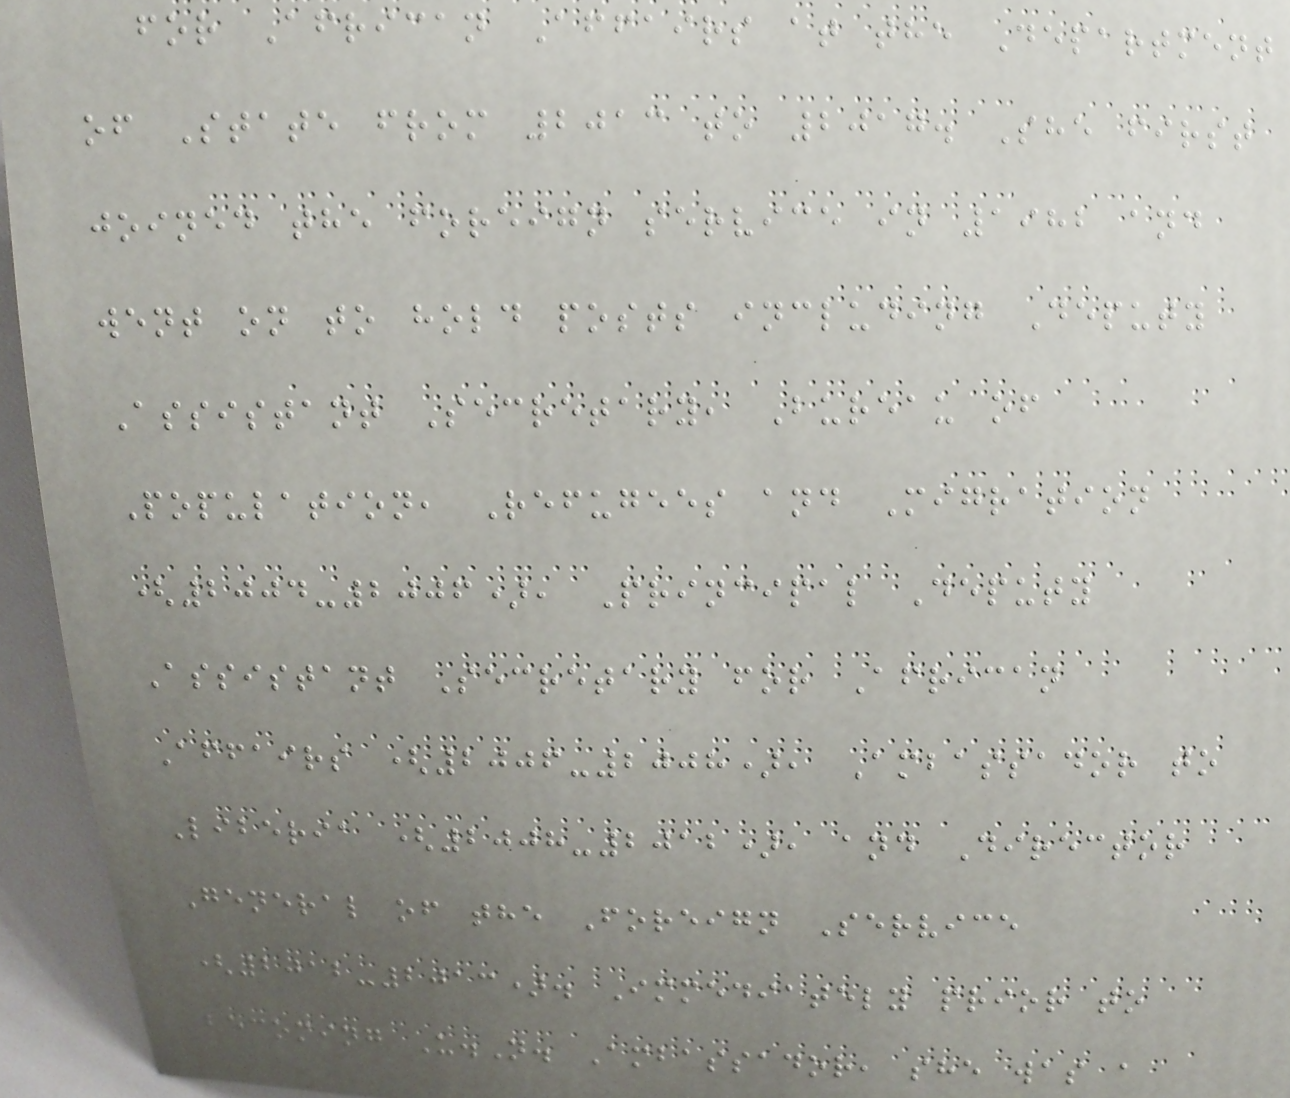for African Affairs at the Department
of State from 2013 to 2017. She first
joined the foreign service in 1982 and
went on to hold posts including Deputy
Assistant Secretary, Bureau of
Population, Refugees and Migration
(2004-2006), Principal Deputy
Assistant Secretary for African
Affairs (2006-2008), Ambassador to
Liberia (2008-2012), and Director
General of the Foreign Service
(2012-2013). Immediately prior to
becoming U.N. Ambassador, she was a
